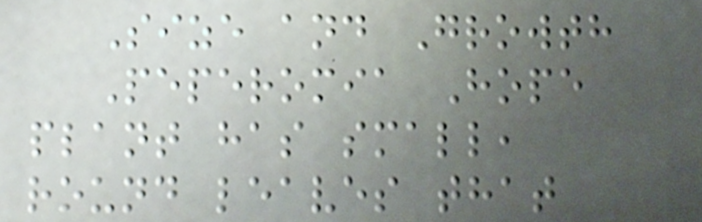Size and Growth
Peperomia Hope
plant has small,
round leaves that
